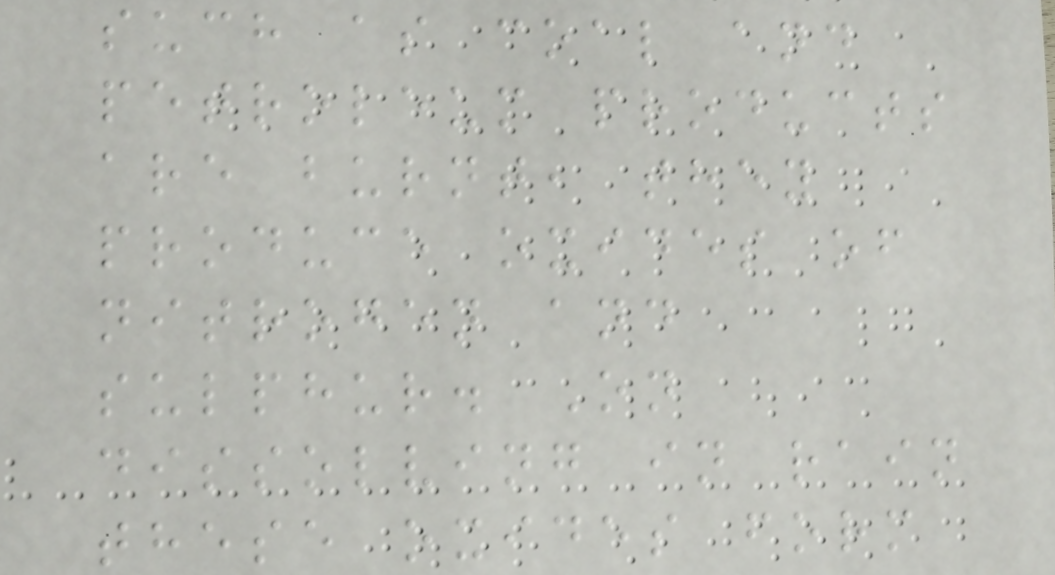such as coal and
petroleum products
are burnt, they
produce oxides of
nitrogen and
sulphur. On
dissolving in rain
these oxides form
